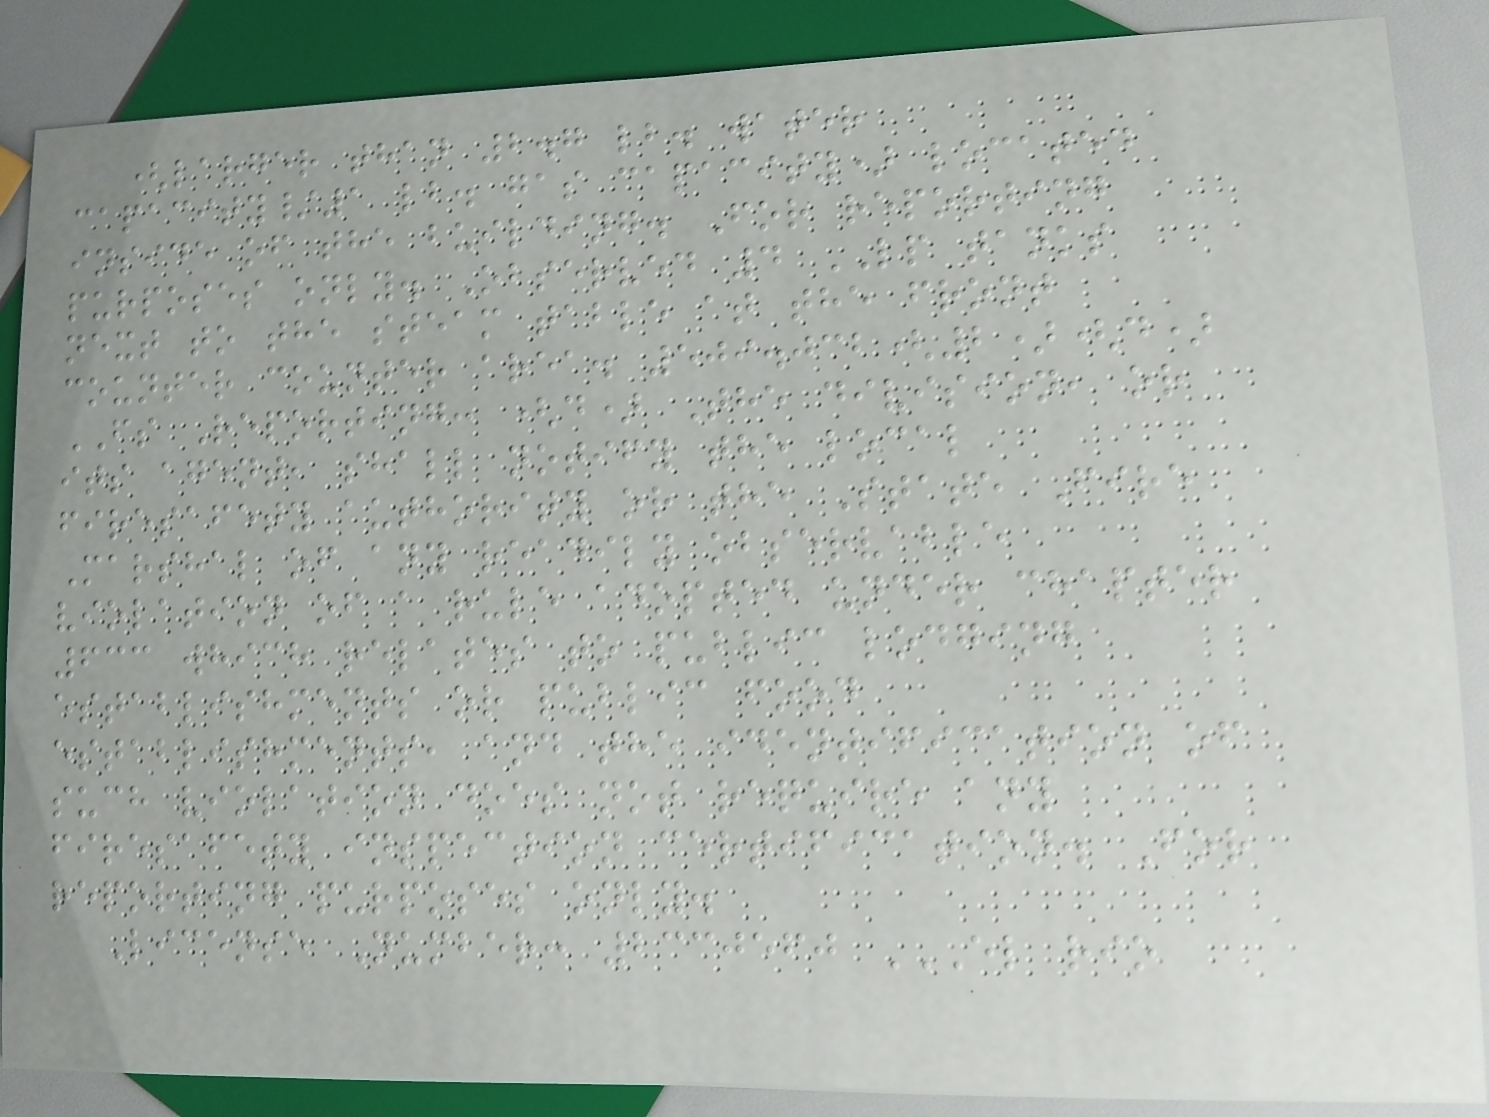(larger than 2.7 lb. water
capacity/1 lb. gas capacity) located
inside of the building. For reporting
purposes only. Observed 4 LP tanks
next to the steam table at the front
counter counter area. 509.032(2)(d)
FS Reporting: (d) The division, or
its agent, shall notify the local
firesafety authority or the State Fire
Marshal of any readily observable
violation of a rule adopted under chapter
633 which relates to public lodging
establishments or public food
establishments, and the identification of
such violation does not require any
firesafety inspection certification. For
reporting purposes only.
License Number: 2330560 EL RIO
